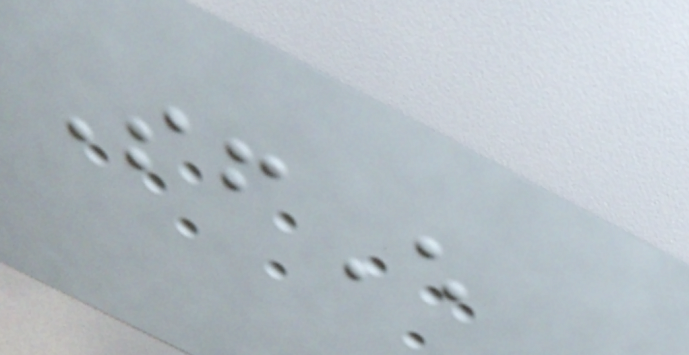SfE
